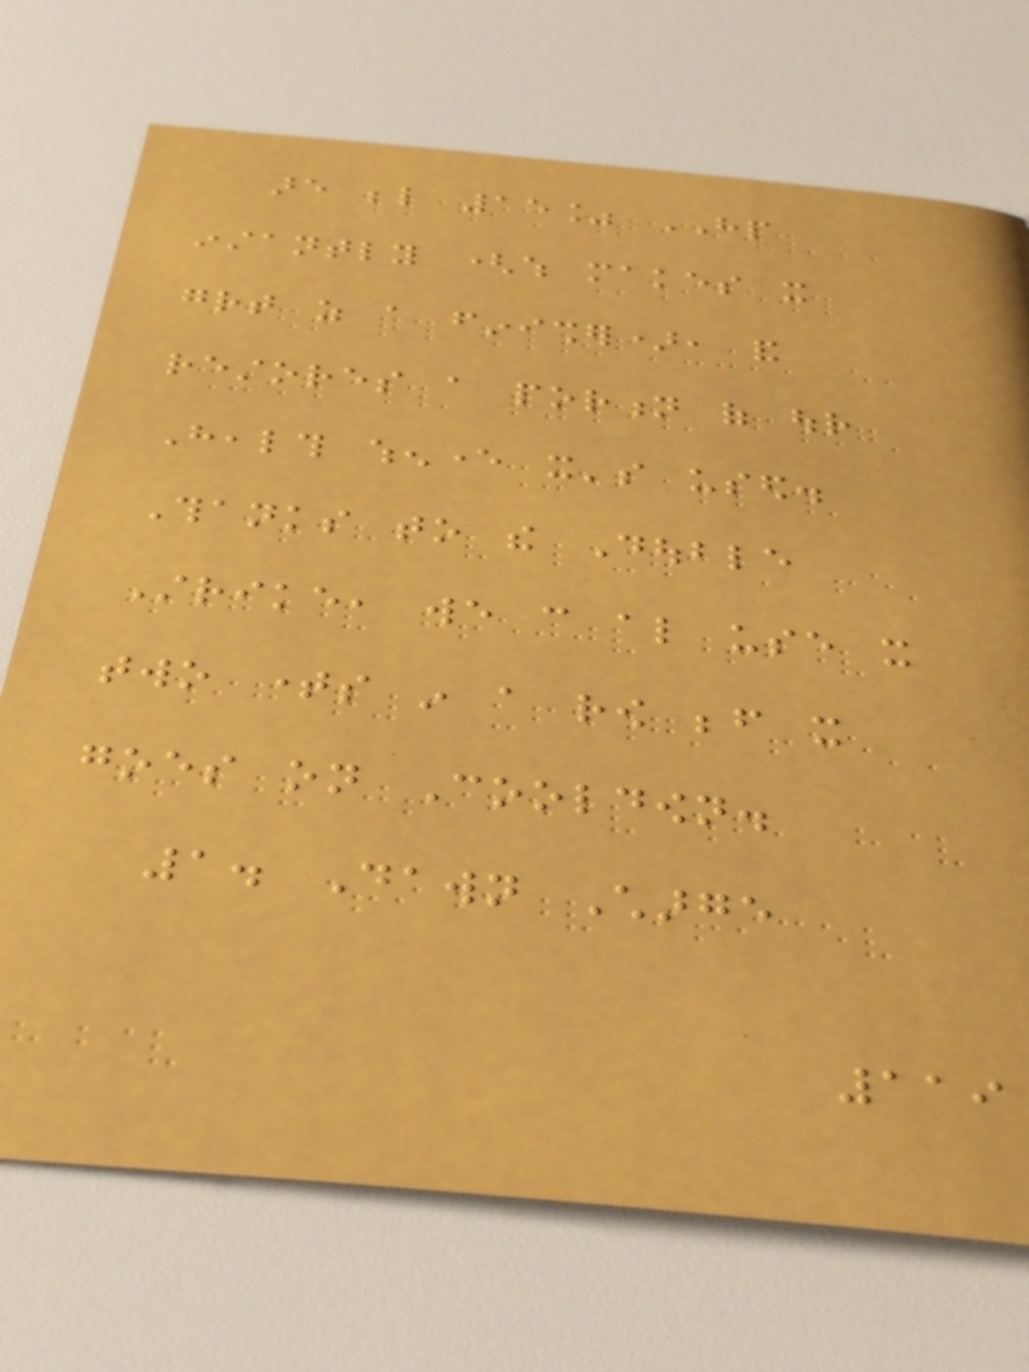are below 15% HP
instantly (which makes it
great as a finisher), and
restores a portion of our
Health whenever it's used.
Thanks to the Double
Strike, we can also use it
two times in a row before it
goes on Cooldown.
1. Dawn Charge
119
